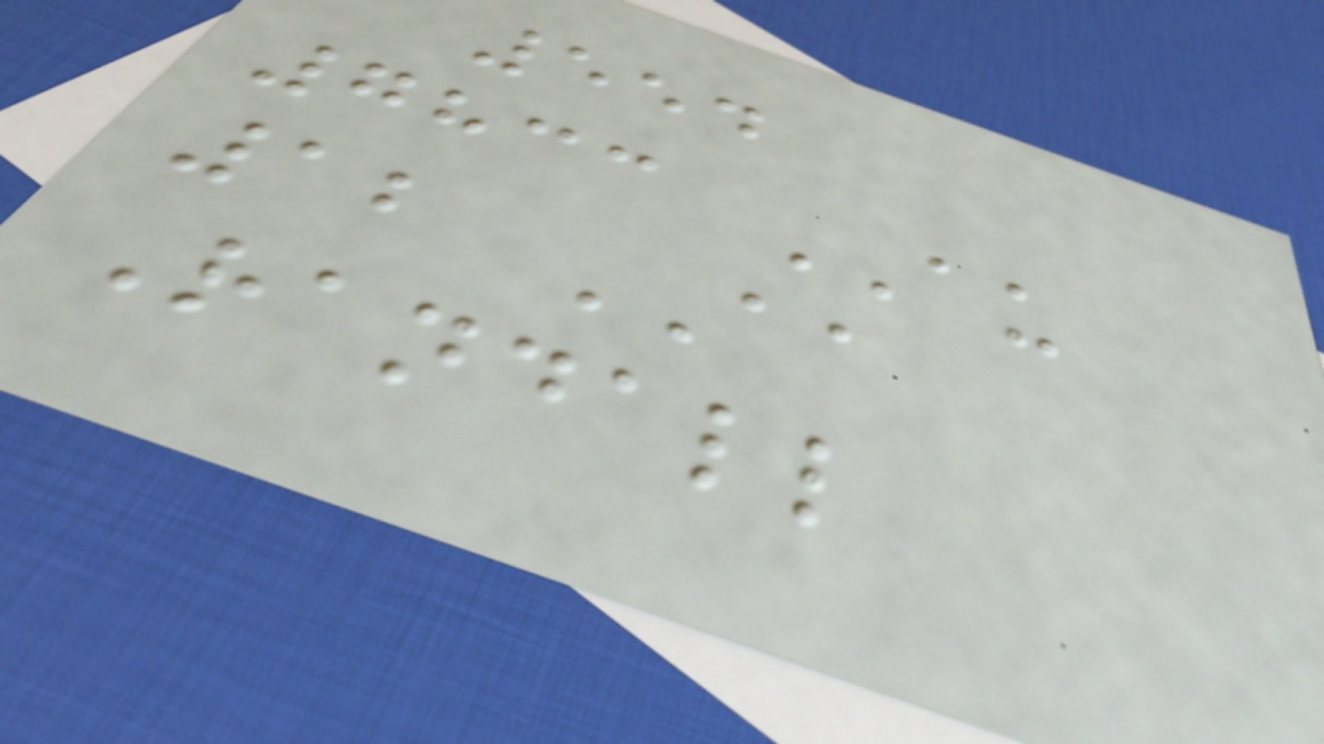554
7833 AU
12 AA
Randall
